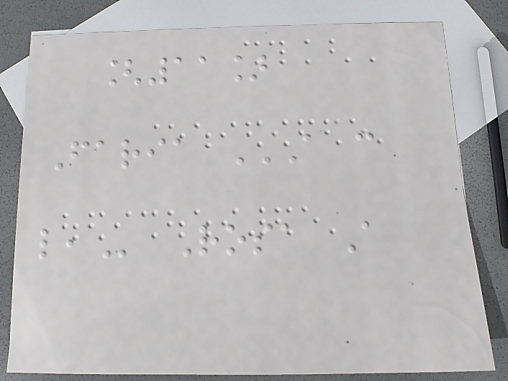[11]
Faria A C
L, Rosa A
